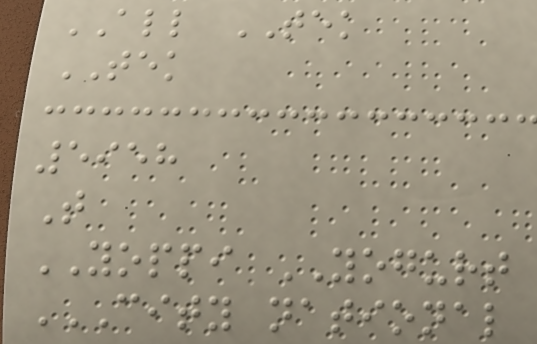ALL TEK
TEK
5958
T
YOPPI YOGURT
CITY NATIONAL
